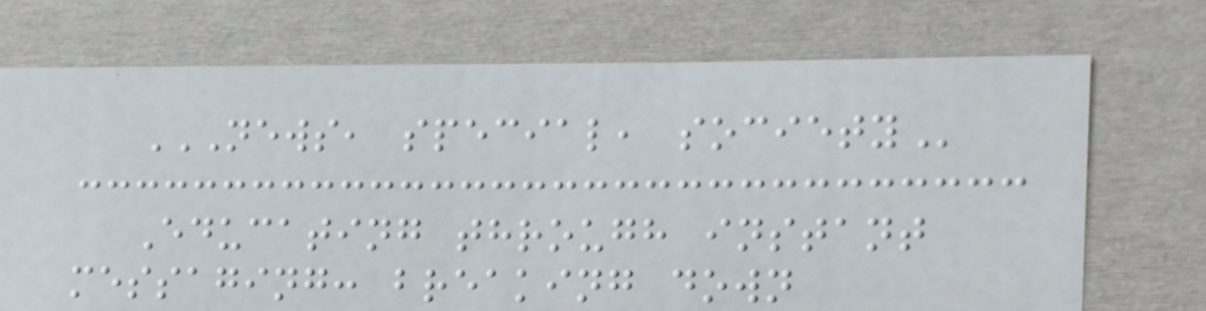NEWS, SPECIAL, SOCIETY
Educating through instant
messaging: breaking down
